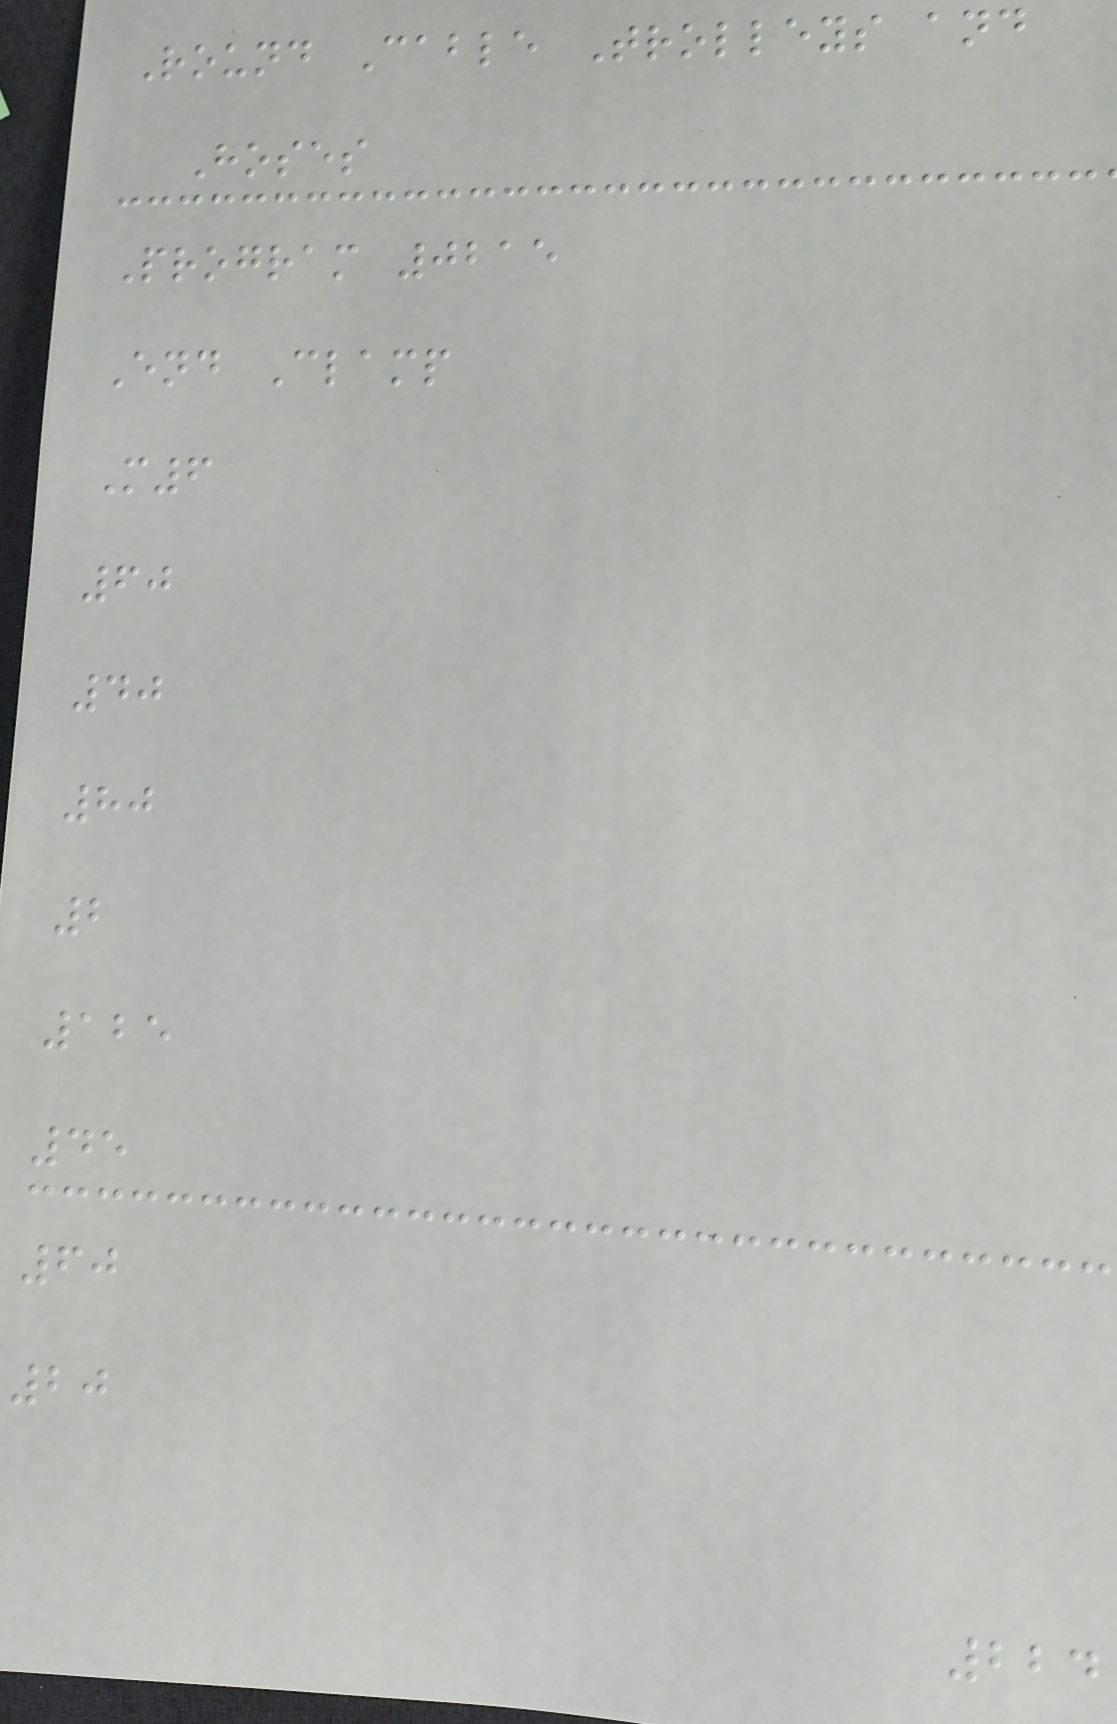Round Cable Trolleys and
Hoses
Program 0215
End Clamp
M6
60
40
80
2
125
45
60
20
224
